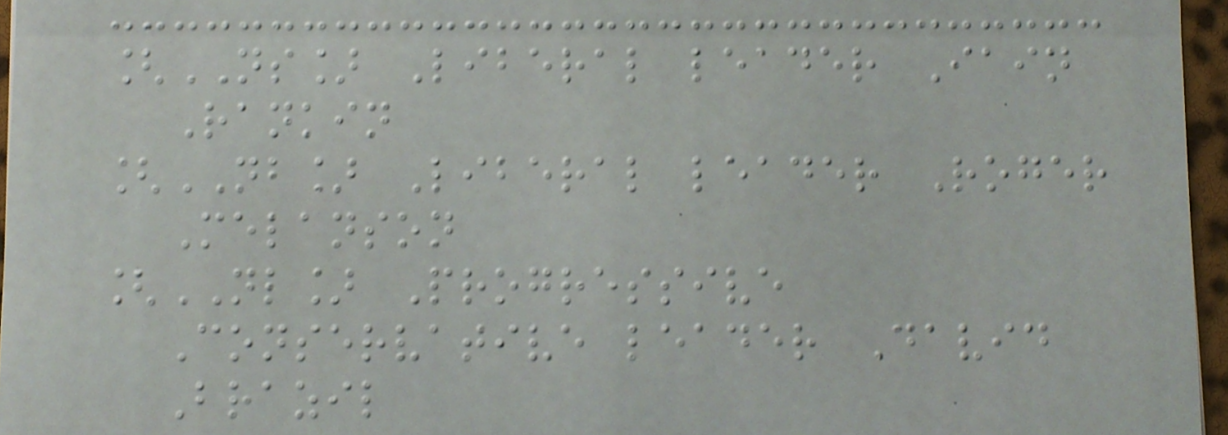[NS] Liberal leader Iain
Rankin
[NB] Liberal leader Roger
Melanson
[NL] Progressive
Conservative leader David
Brazil
